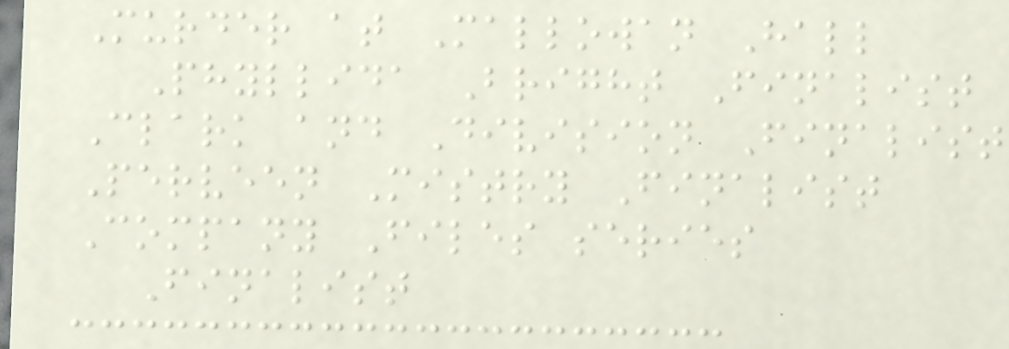Murder at Mallowan Hall
Phyllida Bright Finalist
Clark and Division Finalist
Perveen Mistry Finalist
Company Files series
Finalist
